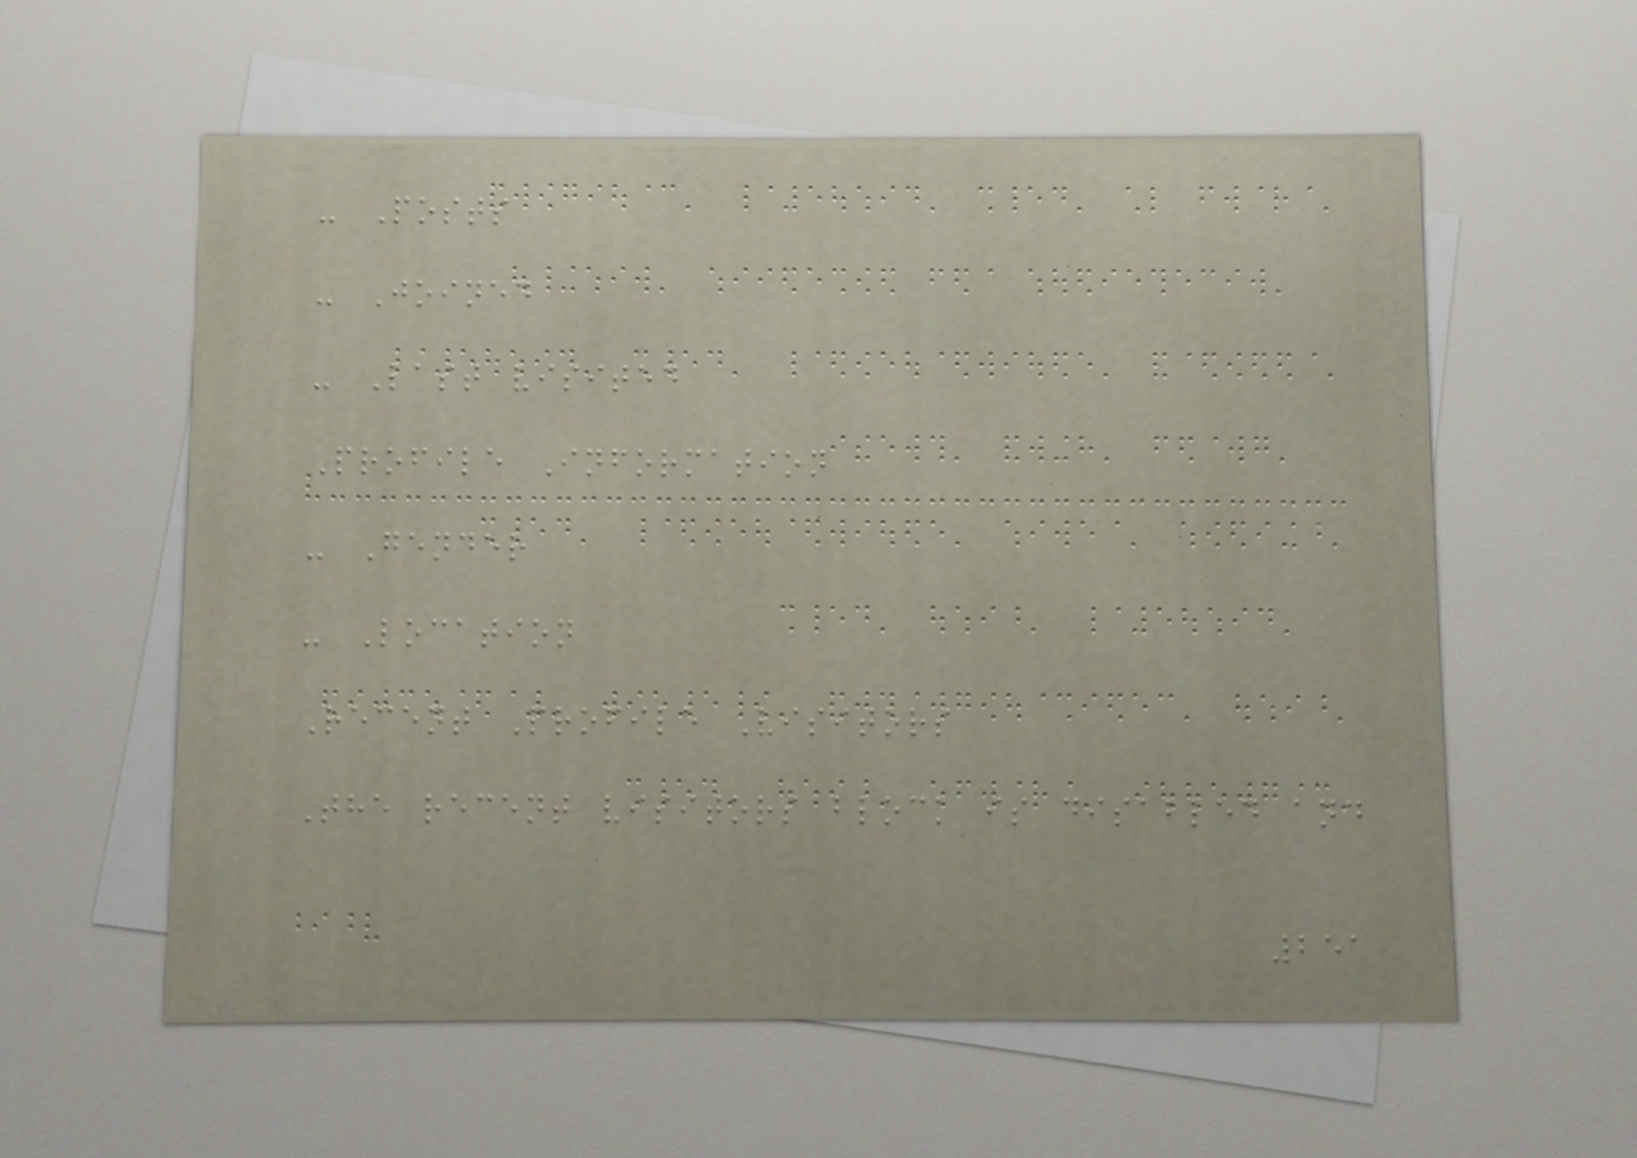- Posts
- Joined
- Last visited
Profile Information
- Gender
- Location
Recent Profile Visitors
The recent visitors block is disabled and
251
